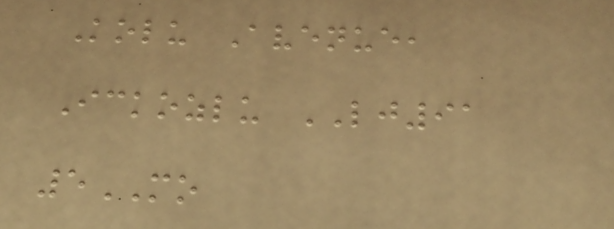Kolu Avenue,
Ickozlu LJ91
5MO
